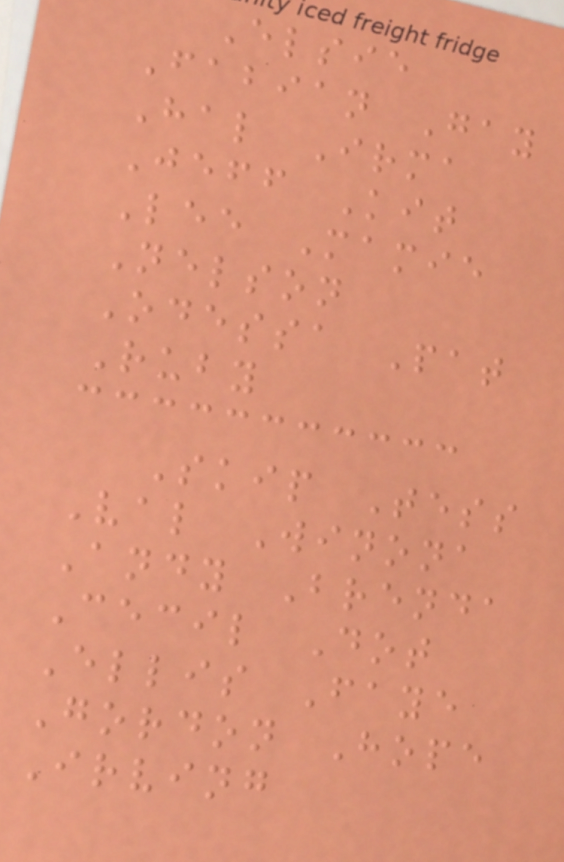Elsie
Fabian Gay
Hal Irma
Jeff Kit
Lee Mamie
Nelson
Odessa Pat
Ruby
Skip Tess
Val Winona
Andy Brenda
Cecil Dot
Ellis Faye
Gordon Hope
Irving
